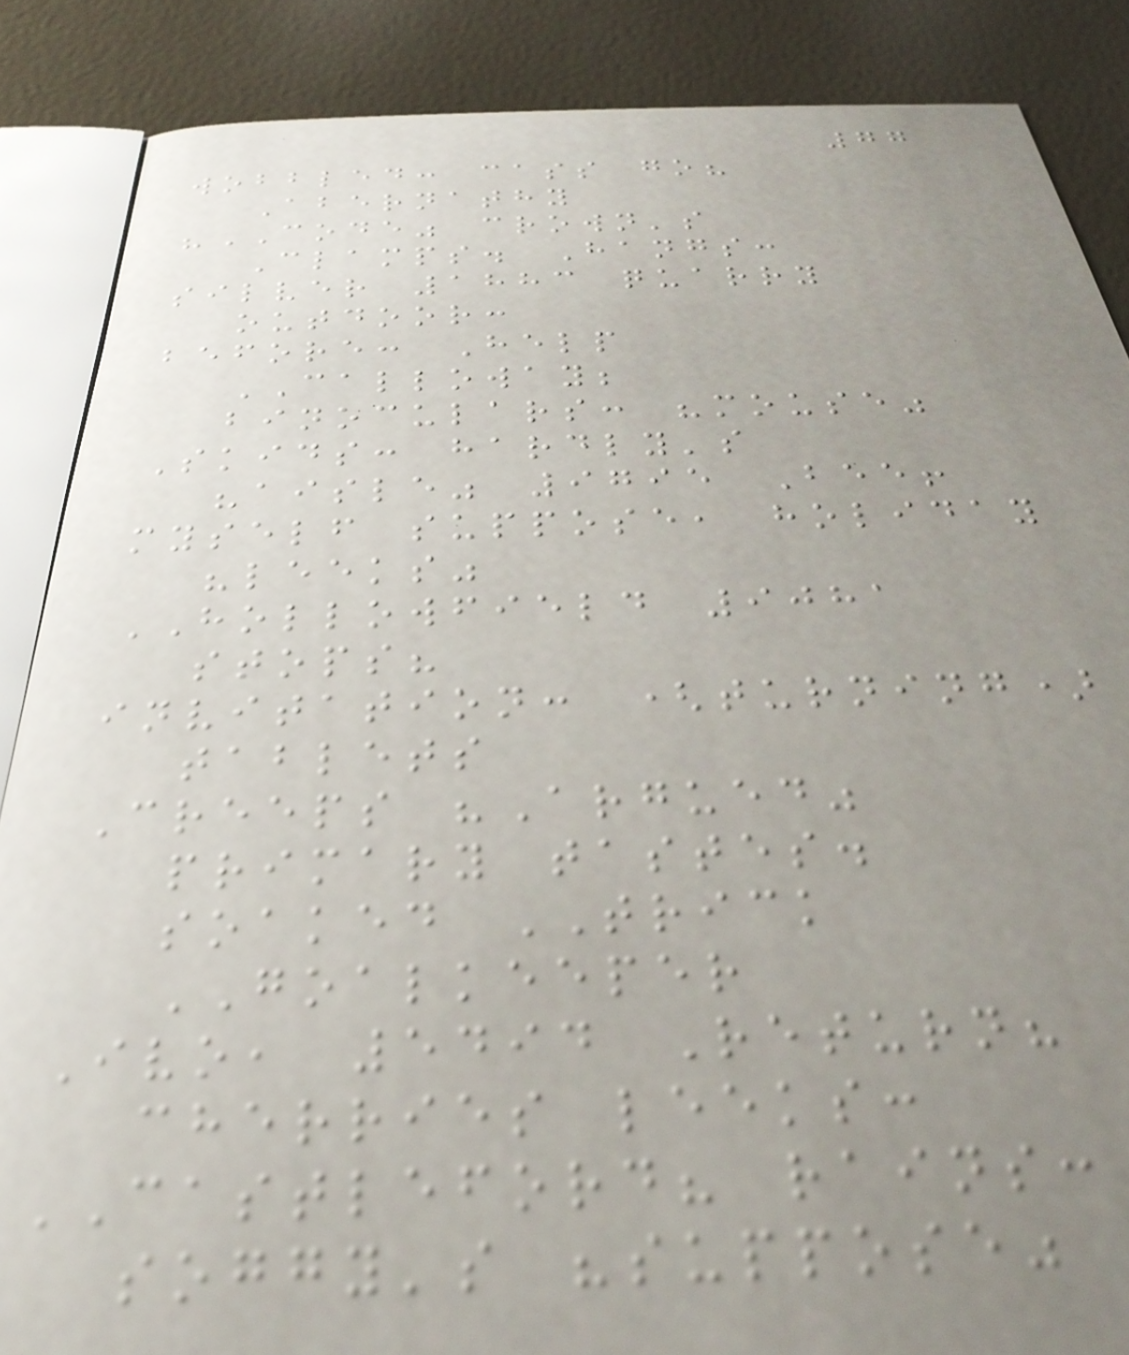77
wobbled: cass go?
Abernathy
"CODE" crown's
Clamps. Hangs:
silver 1883 quarry
outdoor:
before: Help
CALLOWAY;
binoculars: "mouse"
Skids: hardly's
"aisle" 9795 Bee!
myself suppose, holiday
"leeks"
HOLLOWFIELD 9081
stops?
invitation: (turning)
tablets
Creeps "Argued"
primary tastes.
soaked TRICK
GOALKEEPER
Ivo, 5494 Return?
cherries leeks:
CASTLEFORD? rains:
soggy's "suppose"
